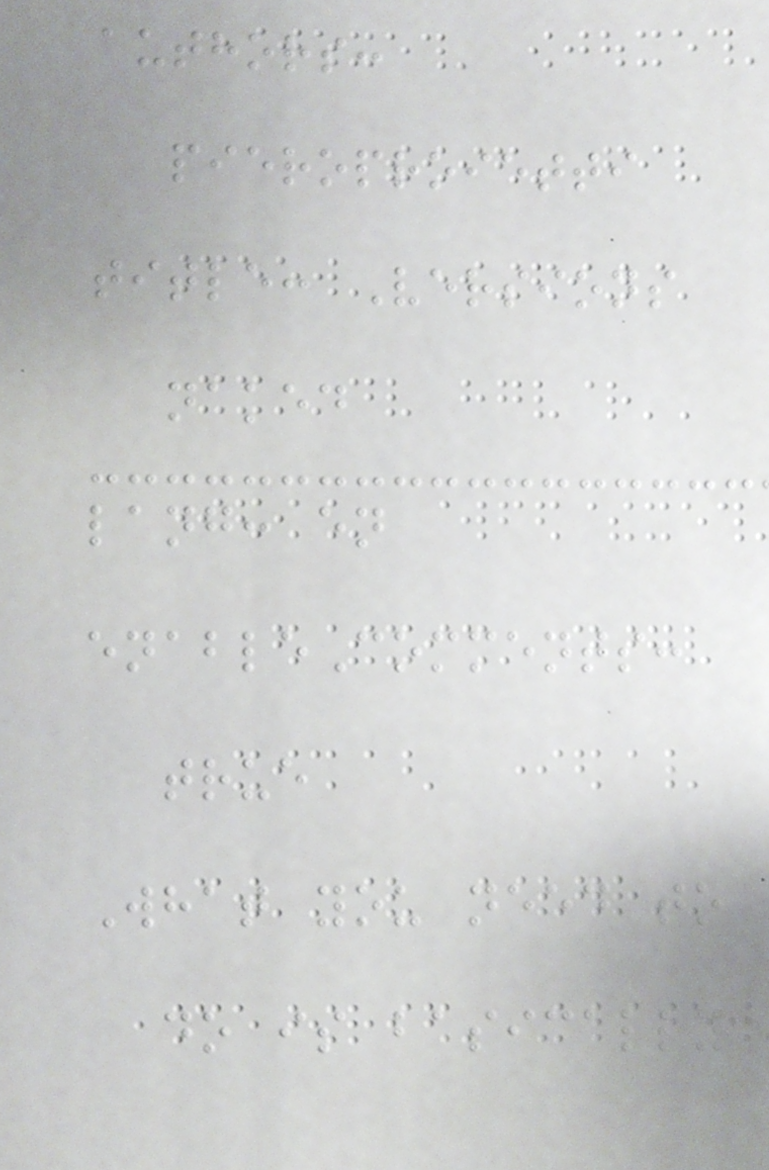authors:
pieroproietti
title: Versions
naked
lang: en
enableComments:
true
What you need to
do is basically
